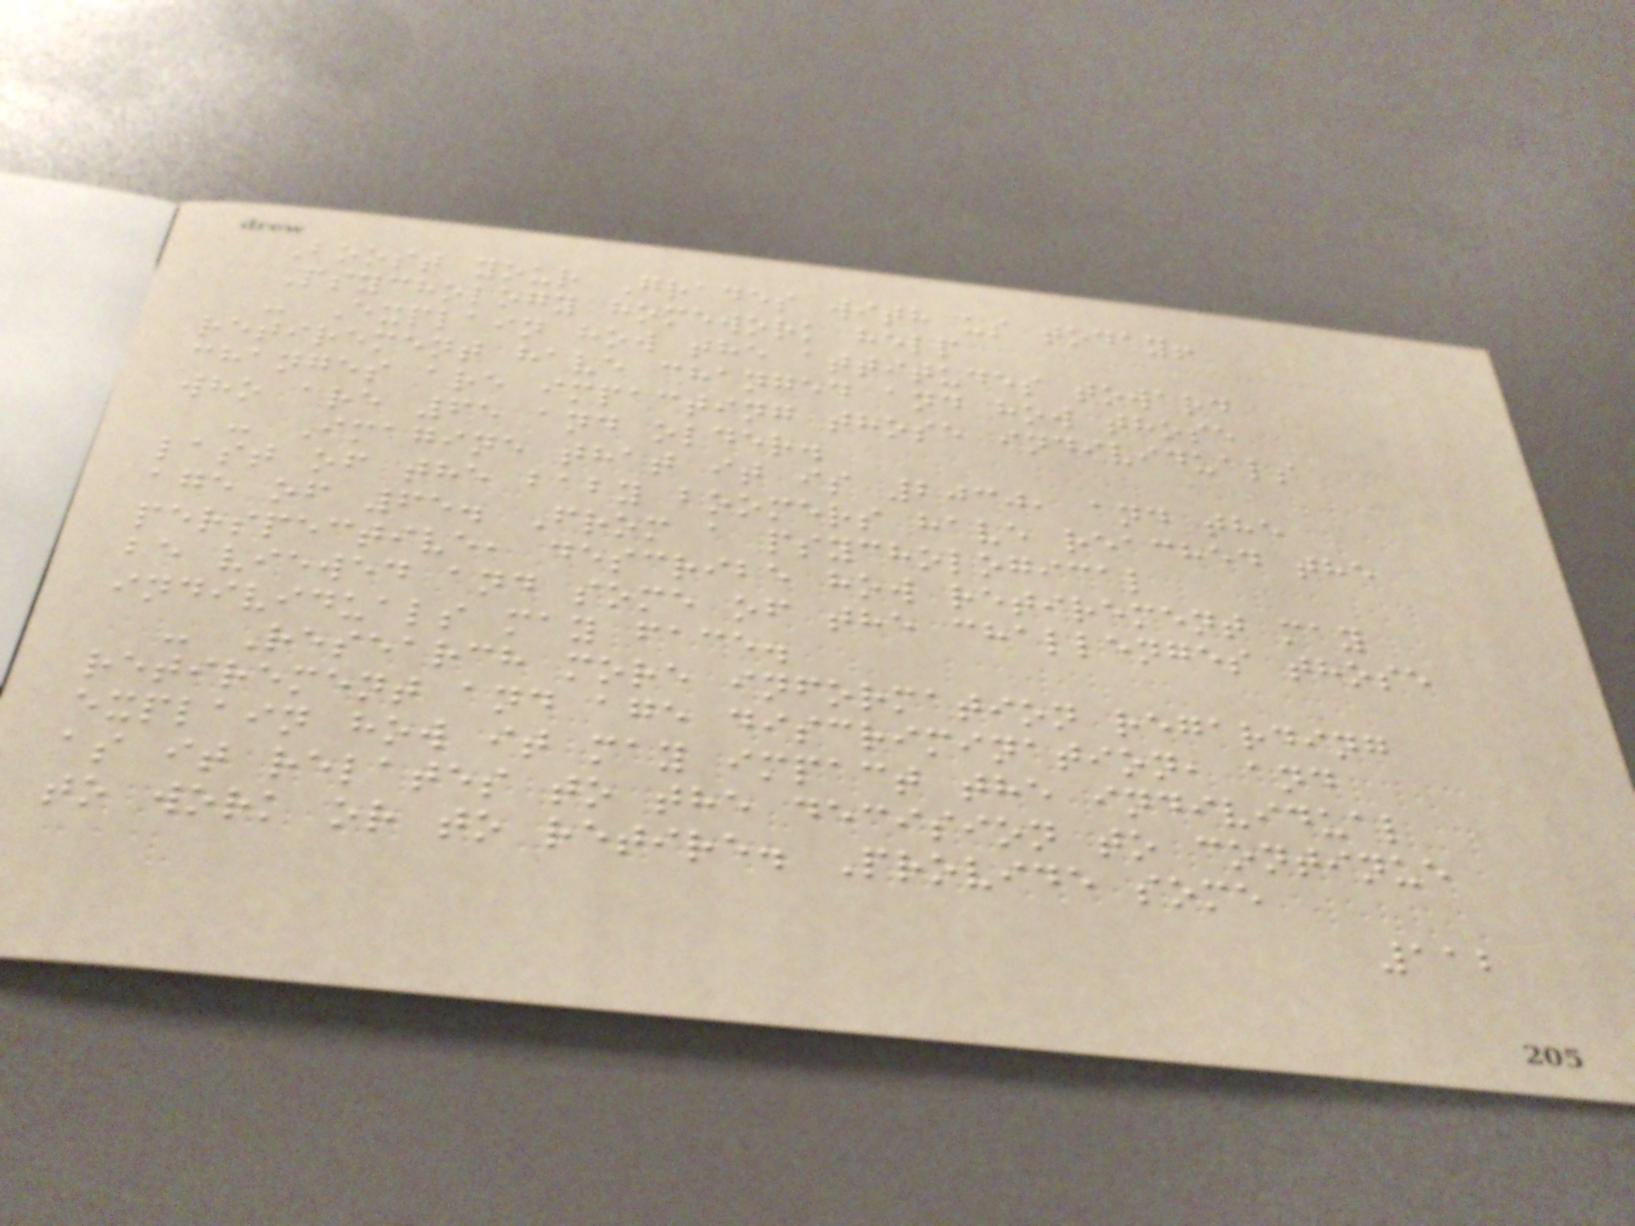Boost your Grades with us today!
Psychology homework help
- Explain how the attitudes toward
retirement have changed and how those
changes are impacting those individuals
who are 65 and older.
- Imagine that it is 2030, and the
last of the baby boomers have reached the
age of 65. From a psychological
perspective, describe how retirement may
be viewed and some of the challenges those
individuals may face.
- Research more information regarding
retirement and age discrimination, and
explain how it may impact the individual
as it relates to the decision to continue
to work or to retire. Provide some
112
